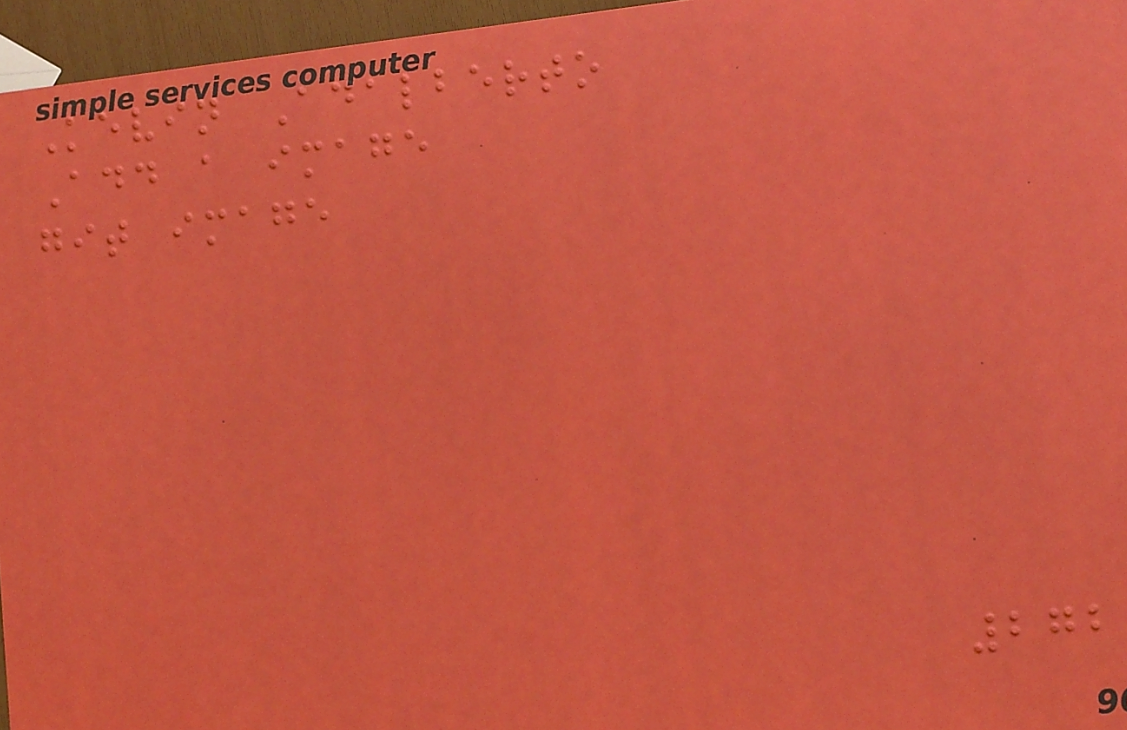Kevin Adalberto
Add a image
git image
272
